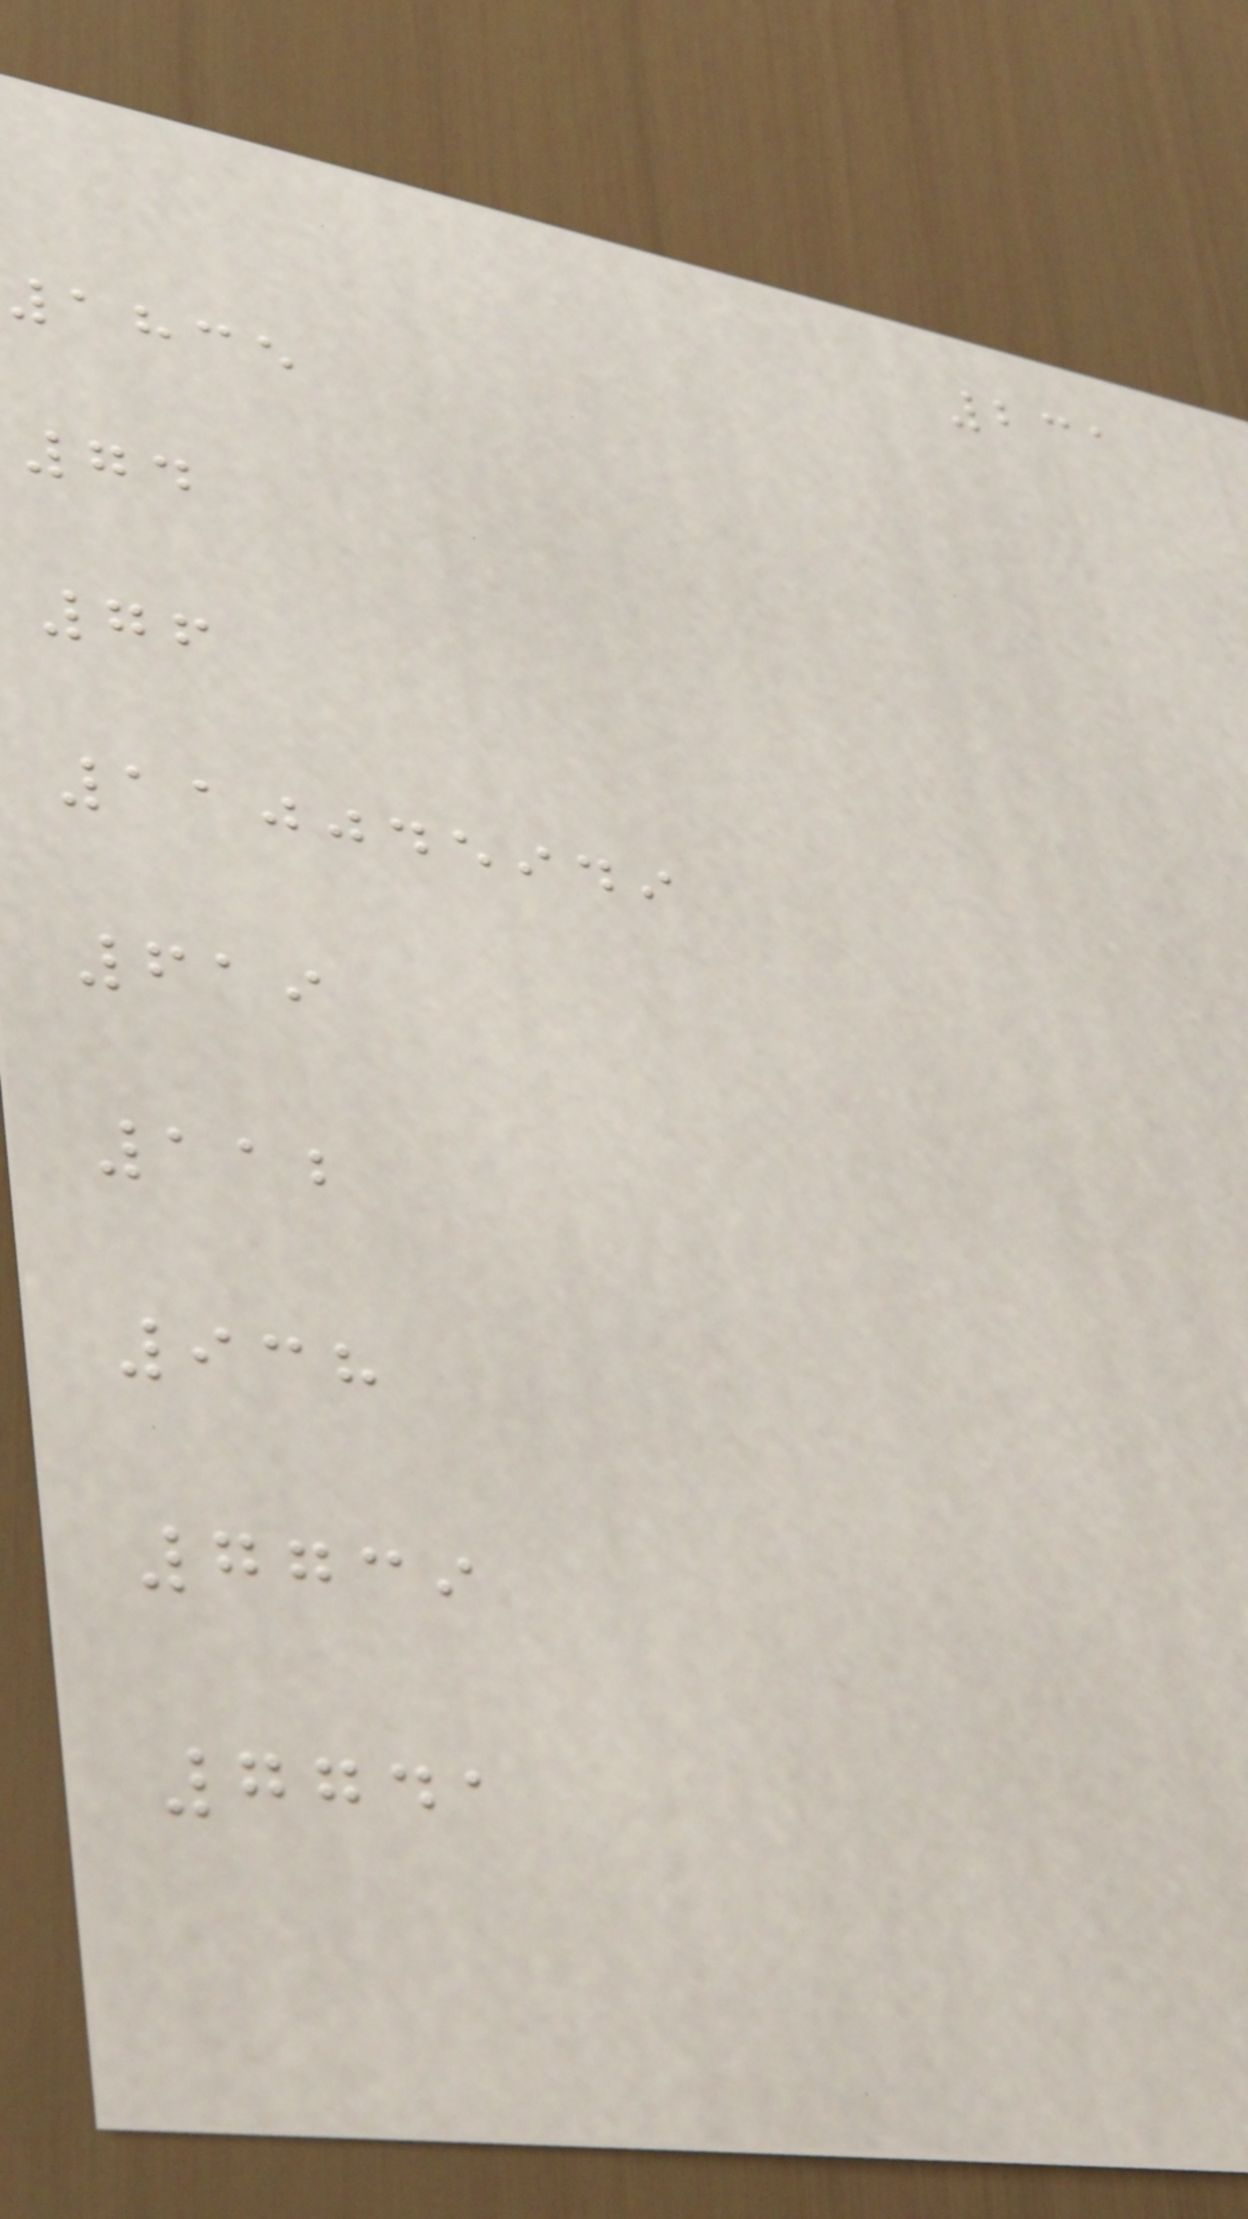231
1835
74
76
110045949
619
112
938
7739
7741
